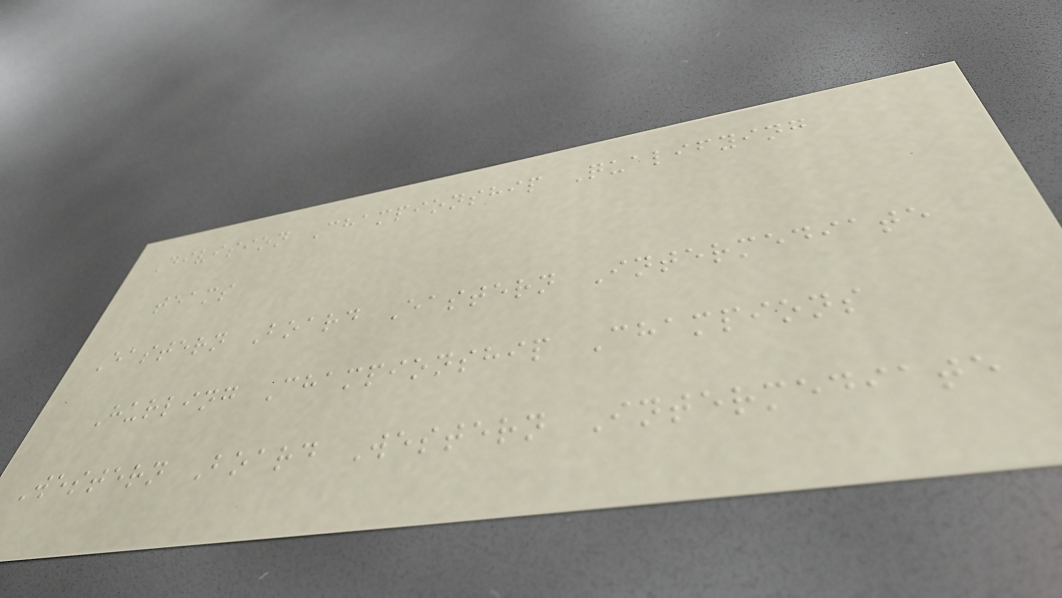Division Championship Qualifying
teams
Eastern Board Eastern Intermediate
Hurling Championship Champions
Western Board Western Intermediate
